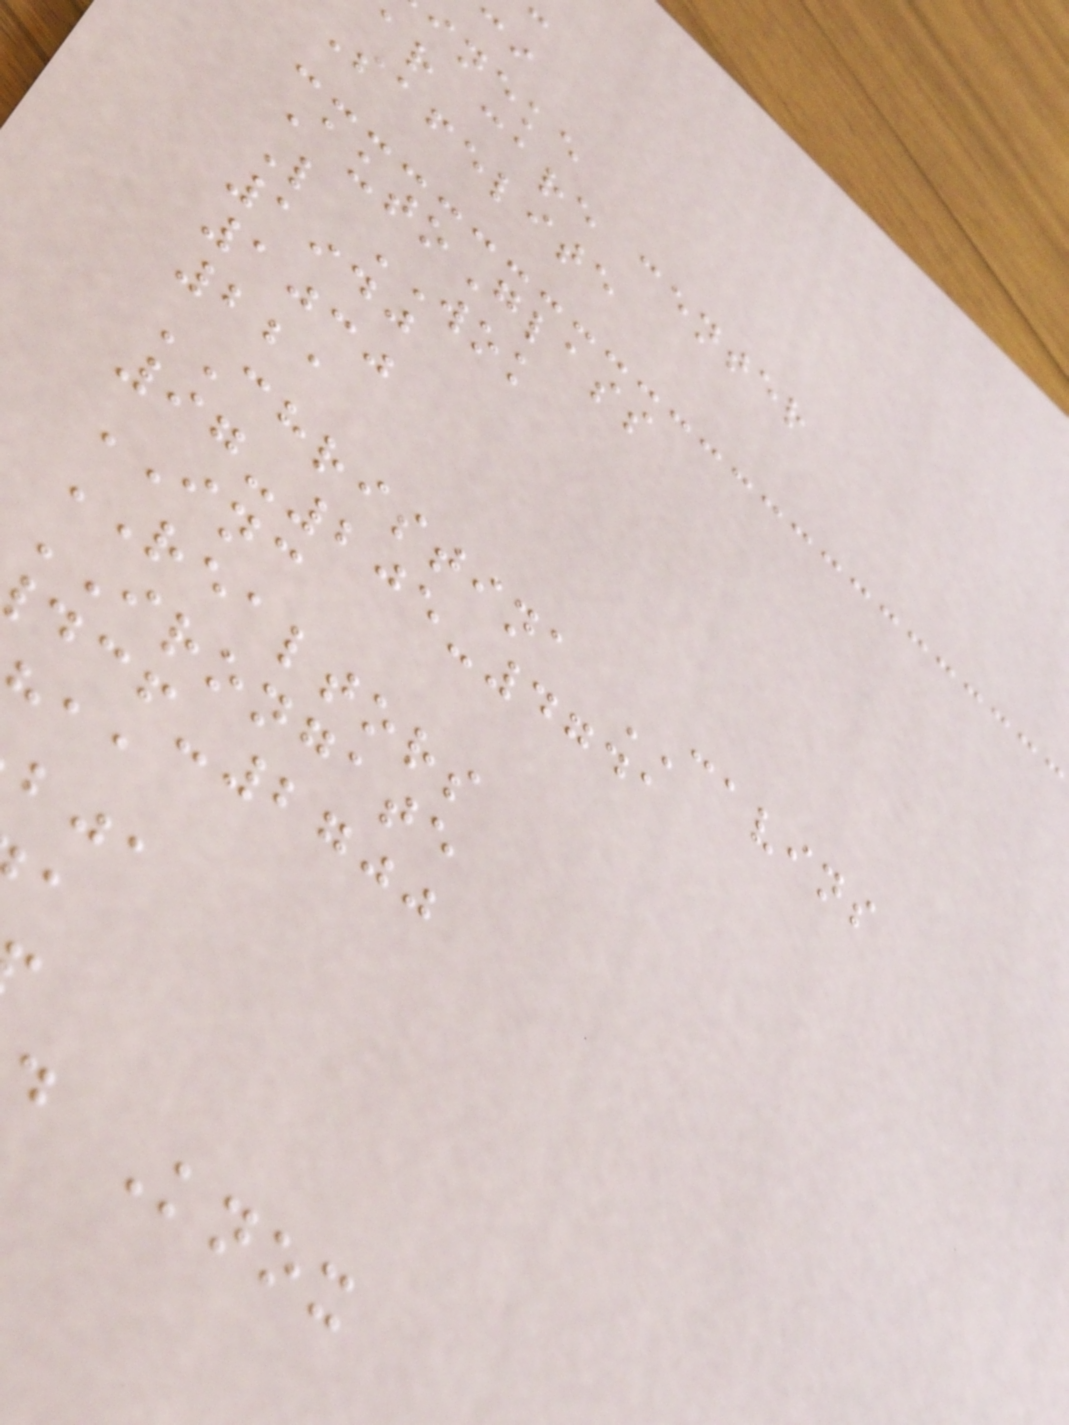ineke
ar care center
Safelite
AutoGlass
L WOK
1940
1030
221
CHRISTINA CAVINS
97-205-4741
INC
REALTORS
IRONGATE
-2700
Knox
